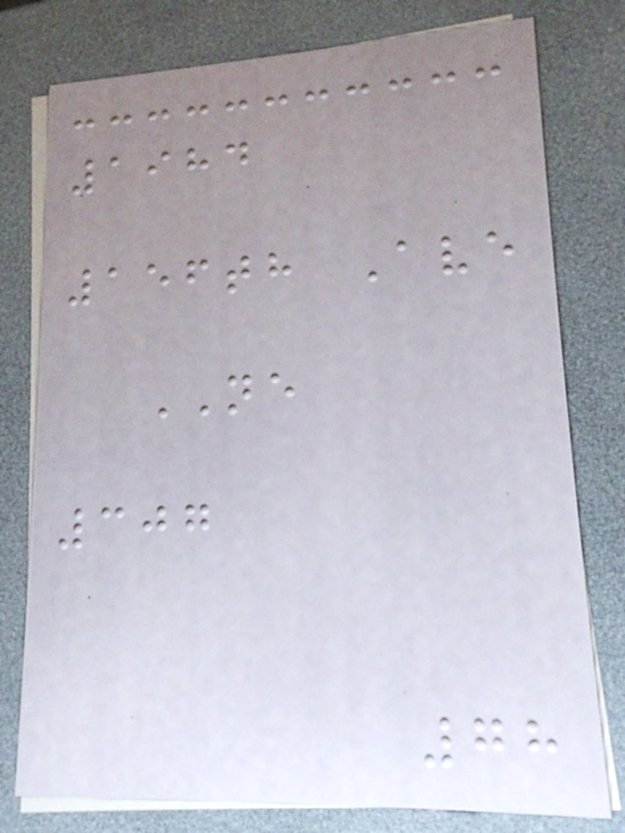1984
156th Ave
NE
307
78
